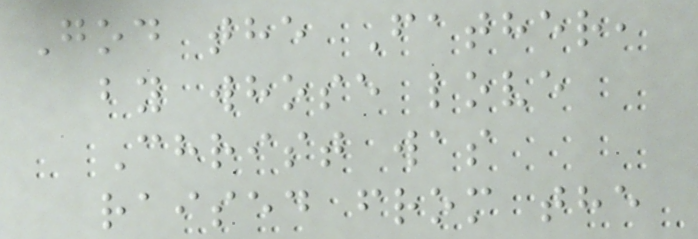God the Father,
by whose love
Christ was
raised from the
